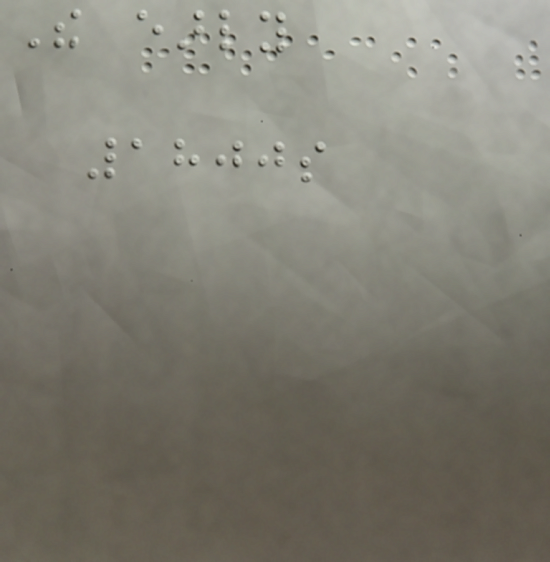The early
1800s
